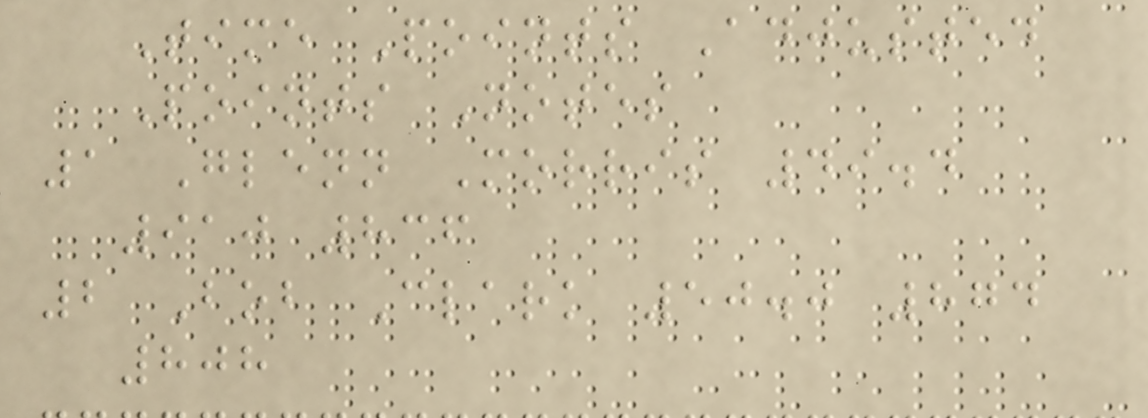Time Points Adjusted
Points Notes
1 Glenn Morris 49.4
910 836
2 Bob Clark 50.0 874
808
